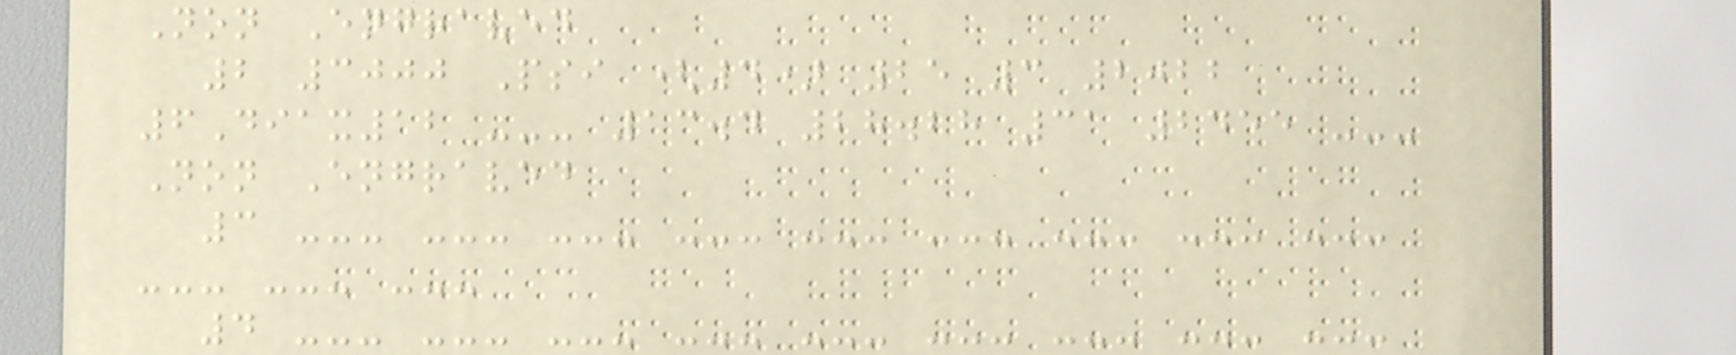Non Engraved
2 3000 Psi (4) 25 3 2022
6Diax12 --- 13.4 28.28 31 2455 ---
Non Engraved
3 --- --- --- --- --- --- --- --- ---
--- --- ---
4 --- --- --- --- --- --- --- --- ---
